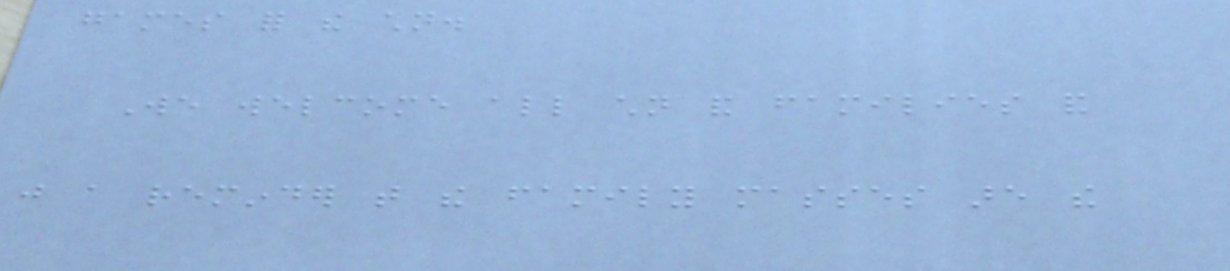games for the children.
We welcome all children and families and
just a reminder that the family masses are the
